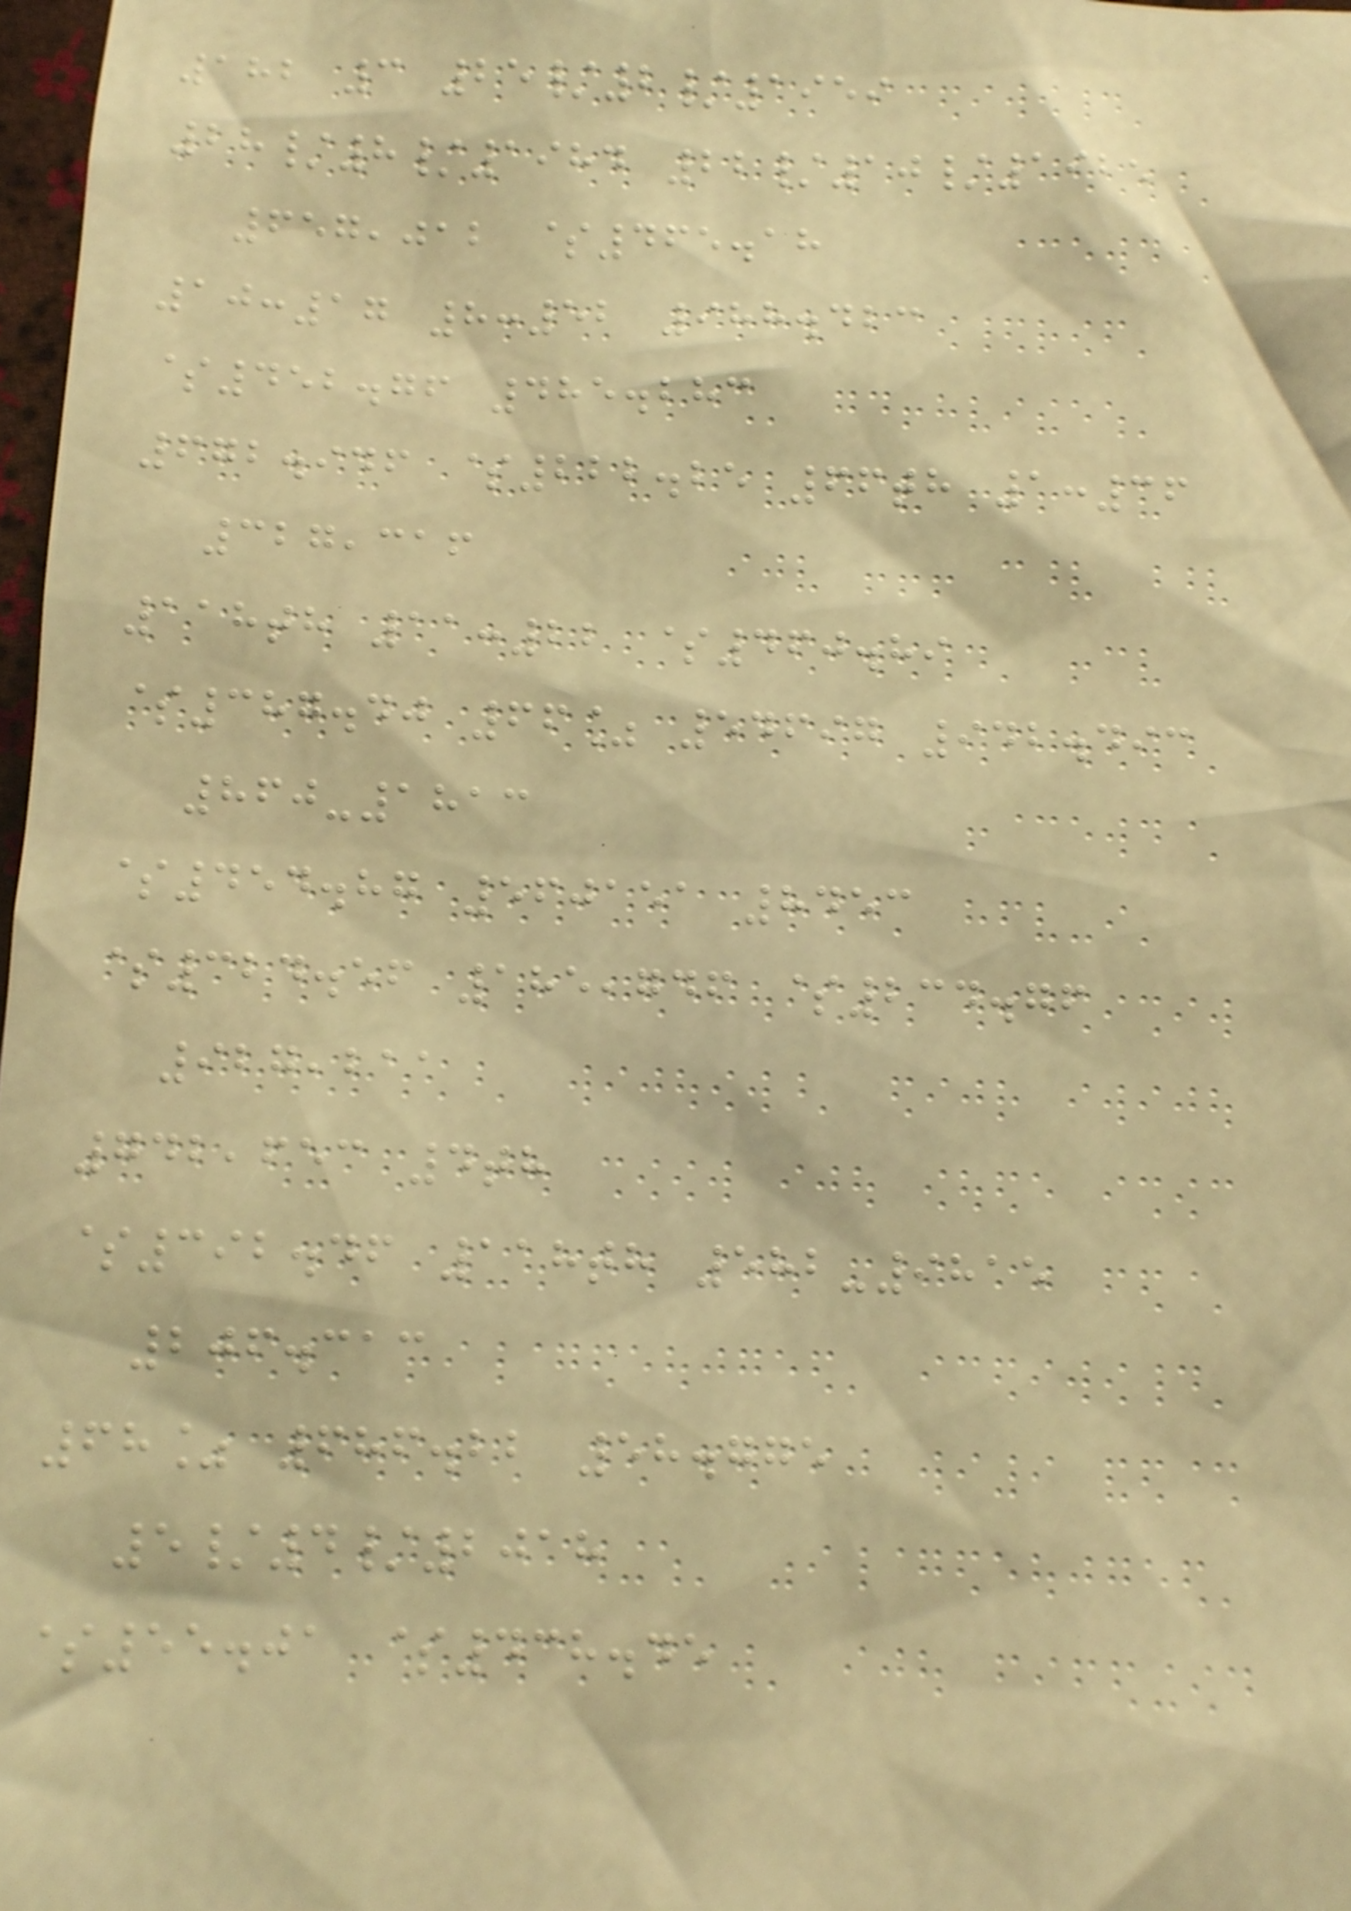182 3 25/2/1959
28/8/1984 22/10/1925
657,012 $465.18
10:17 8:52 988.423
$452.76 485.283
672.946 $222.25 66th 1:36
327,316
118th 11:22 $460.89
$387.40 66% 54697 942.493
860-1813
$454.87 560151 8453
$324.56 185,746 $234.76
927,211
742,653 4th
$392.46 118th 582-9815
206.313
68% 686.22 58.775
5/4/2018
$55.01 $438.45
